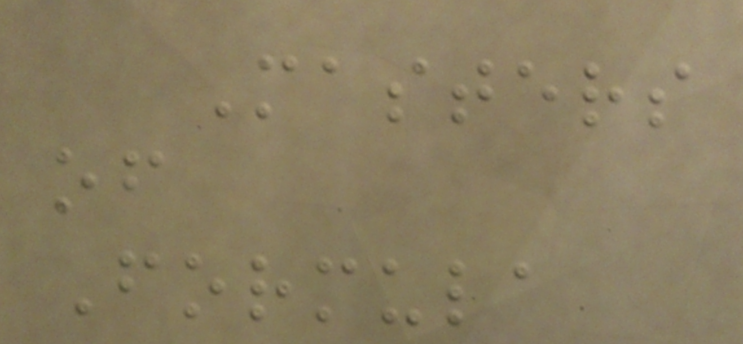Masters
of
Formula
